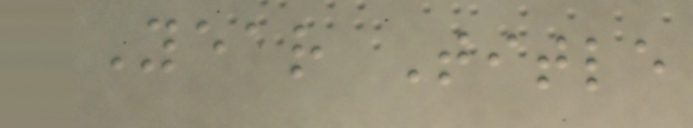Year Title
